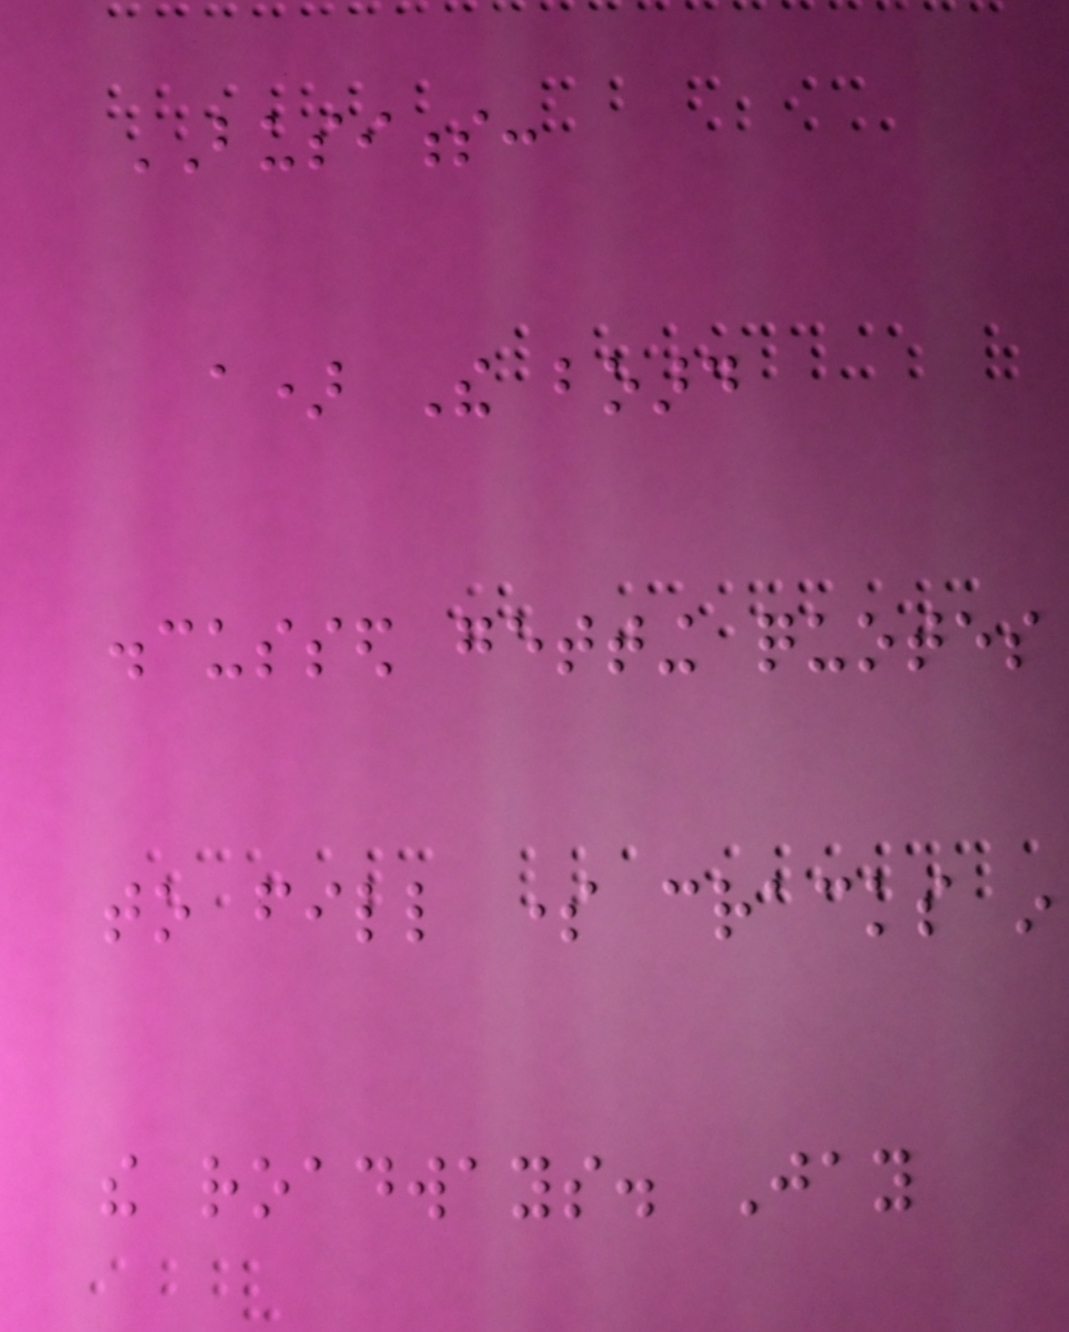BUSINESS:
a) The board
discussed getting quotes
to fill some cracks in
the roadways. Jay
